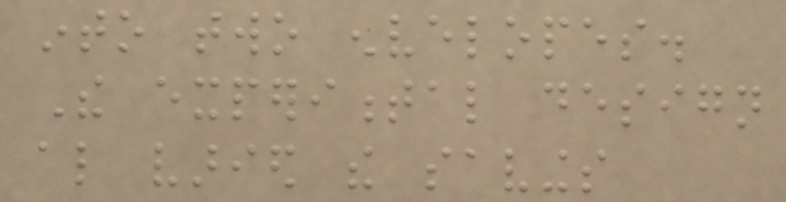into two envelopes.
The experimental design
also varied the savings
